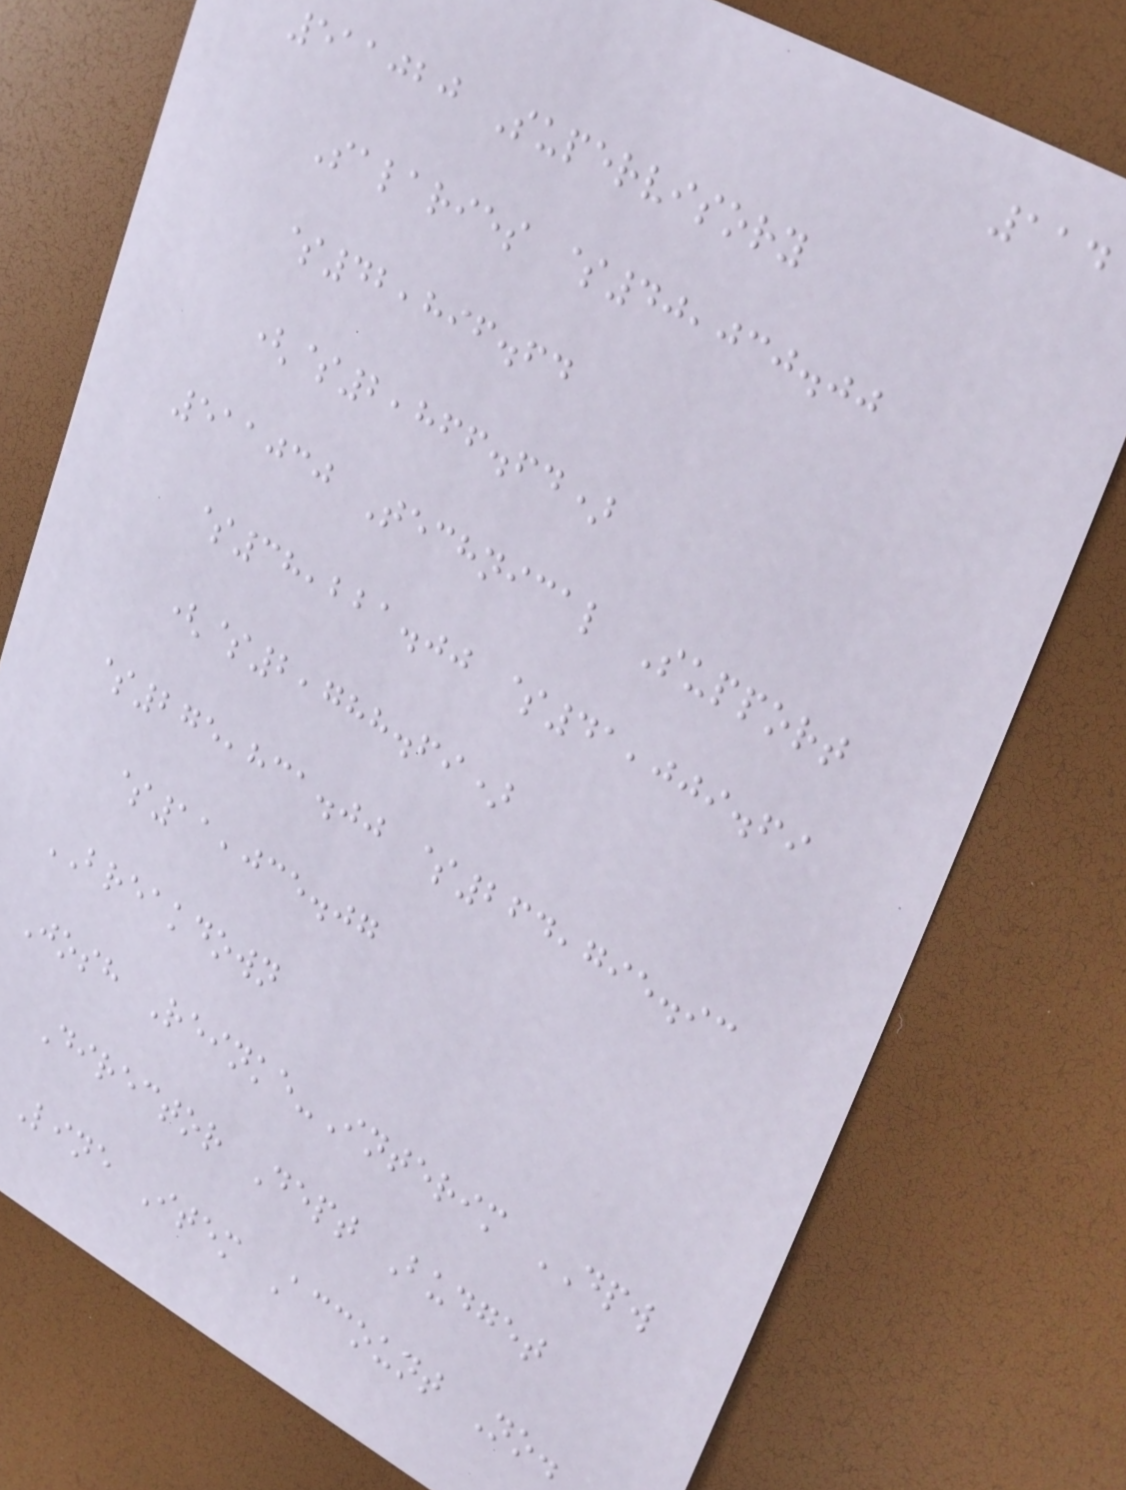114
511020 Supervisory
Salaries $40,030.00
$42,896.64
($2,866.64)
511030 Technical Support
$38,221.00 $41,009.69
($2,788.69)
$275,831.00 $264,795.93
$11,035.07
BREAKDOWN
Josh Reinke-Interim DPW
Director Dept Budget
Line Item Account No.
